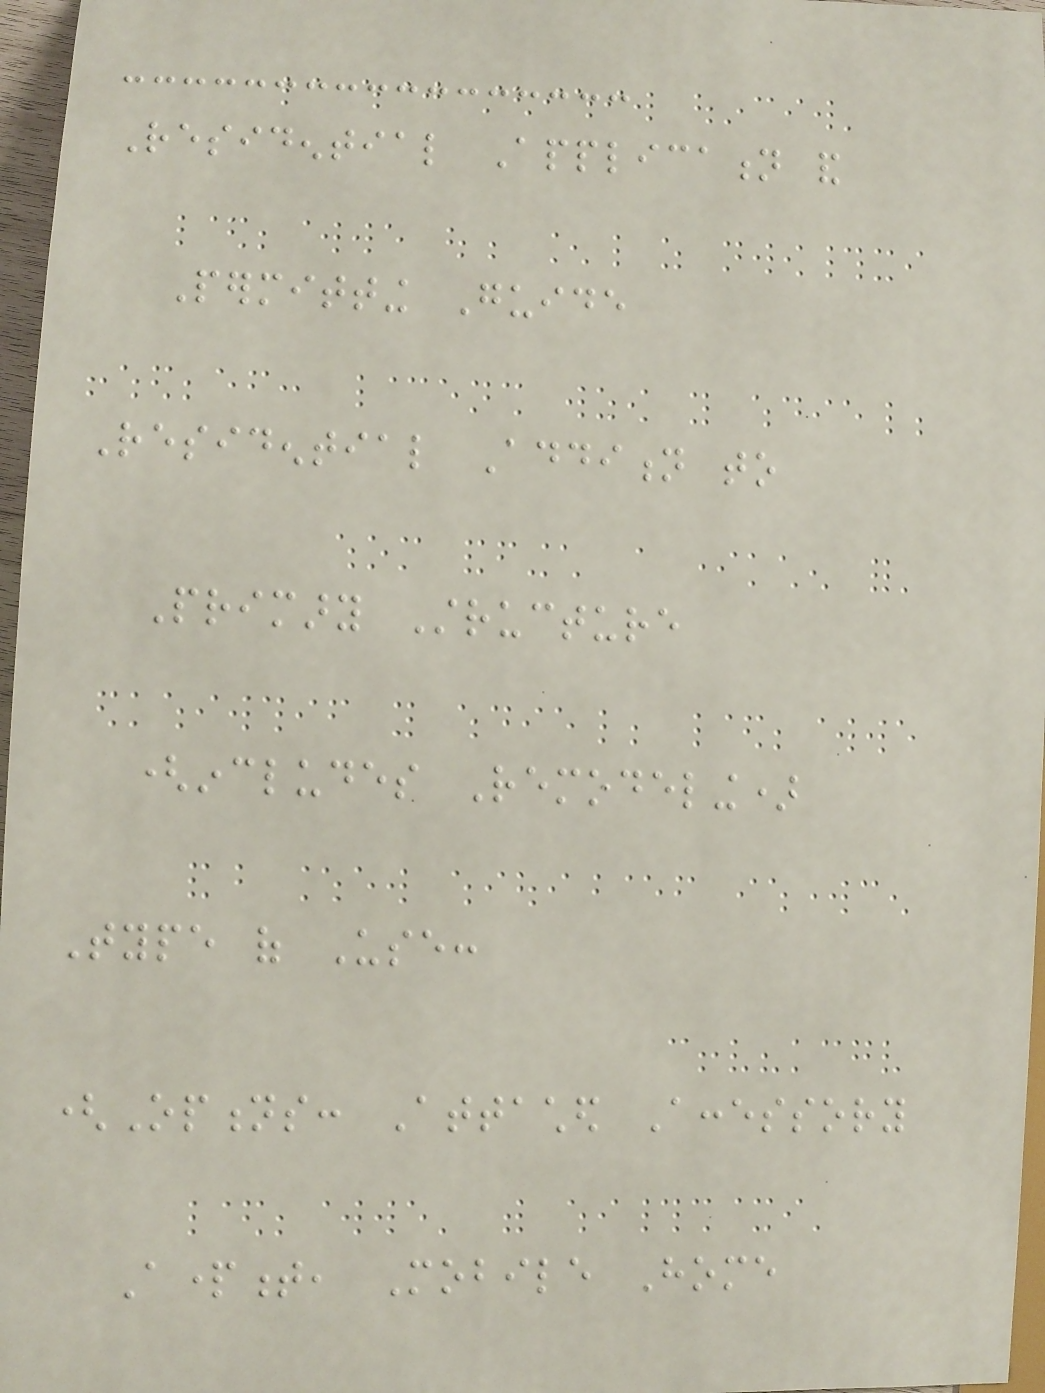Residential Application and
Permitting Guide
Residential Addition to
Primary Structure
(includes Remodeling)
Type of Use:
(Options: Attached Accessory
Apartment, Mobile Home
